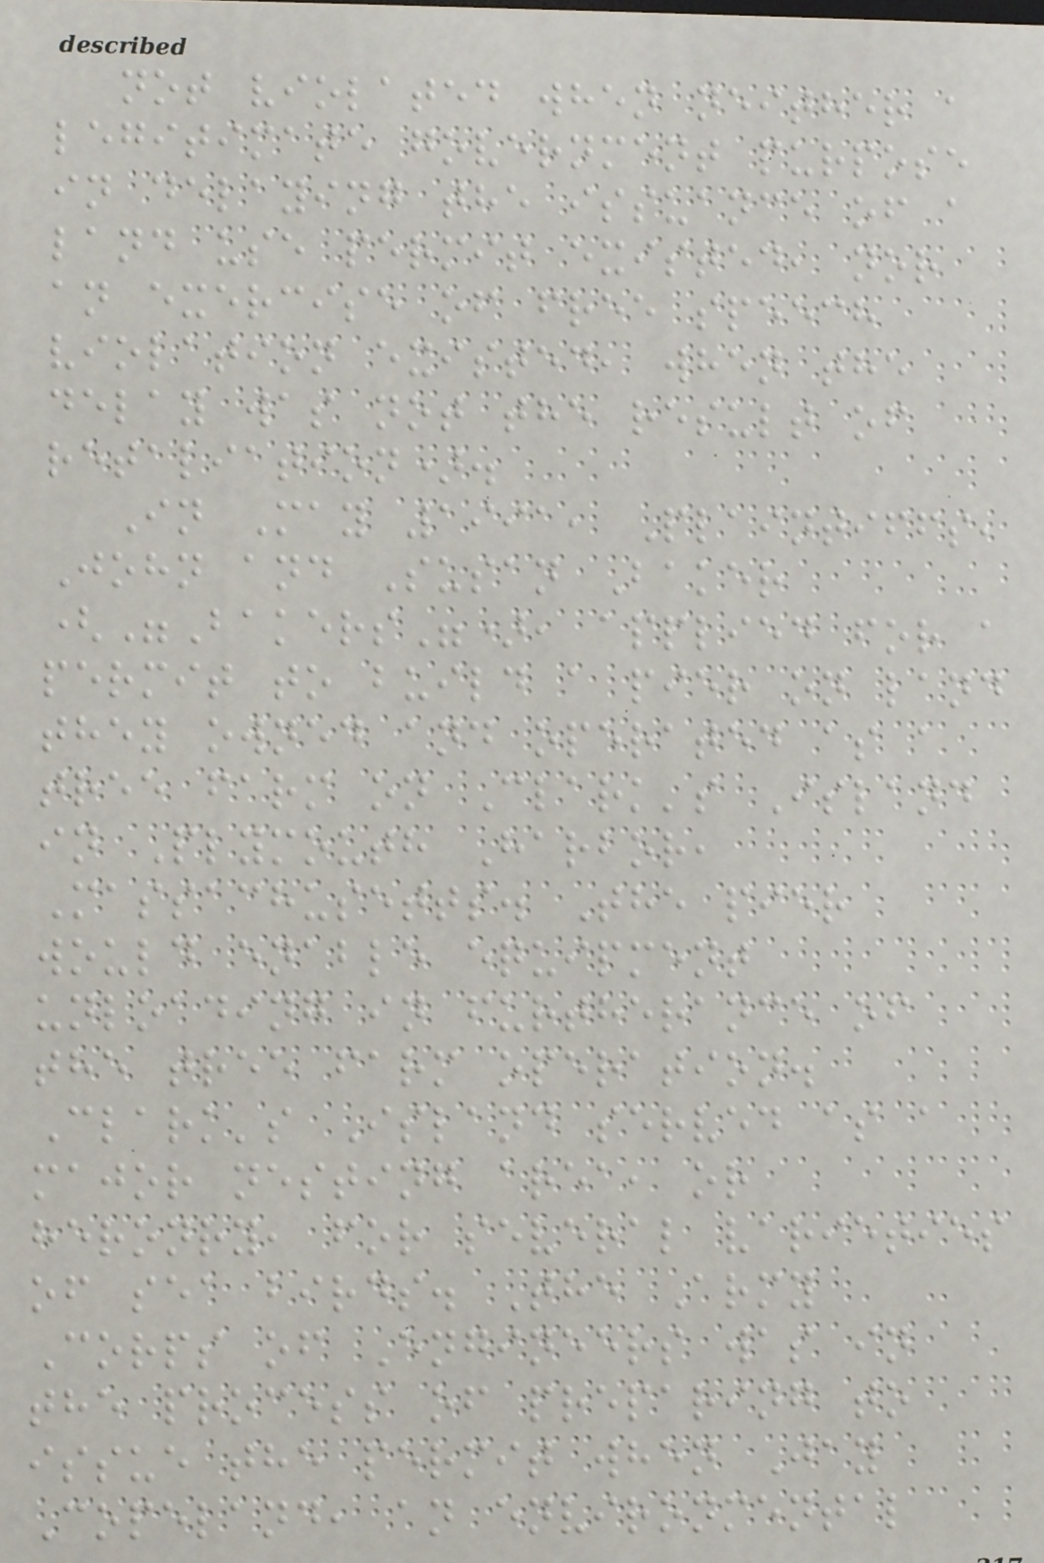not violated when neither a
legitimate government purpose
in delaying the issuance of a
land use permit existed, nor
an exercise of free speech
violation existed, when the
delay was not the result of
retaliation).
In May 1991, Plaintiffs,
John and Susan Baker
("Bakers"), applied for a
permit to build a pier on land
they owned and operated as a
tree farm on Clark's Island
in Plymouth Harbor,
Massachusetts. The pier
would enable equipment
unloading in furtherance of
the tree farm operation.
Clark's Island served as a
major nesting area, or
heronry, for several varieties
of sea birds. The Army
Corps of Engineers was in
the process of preparing to
issue the permit when Jay
Copeland, an environmental
